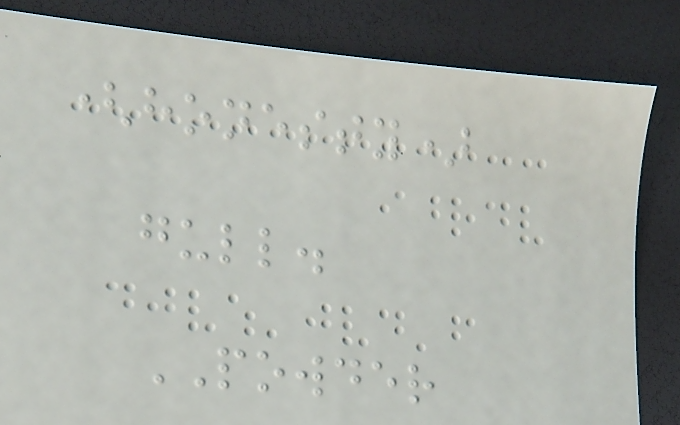(honesty)
gull.
POWDER
